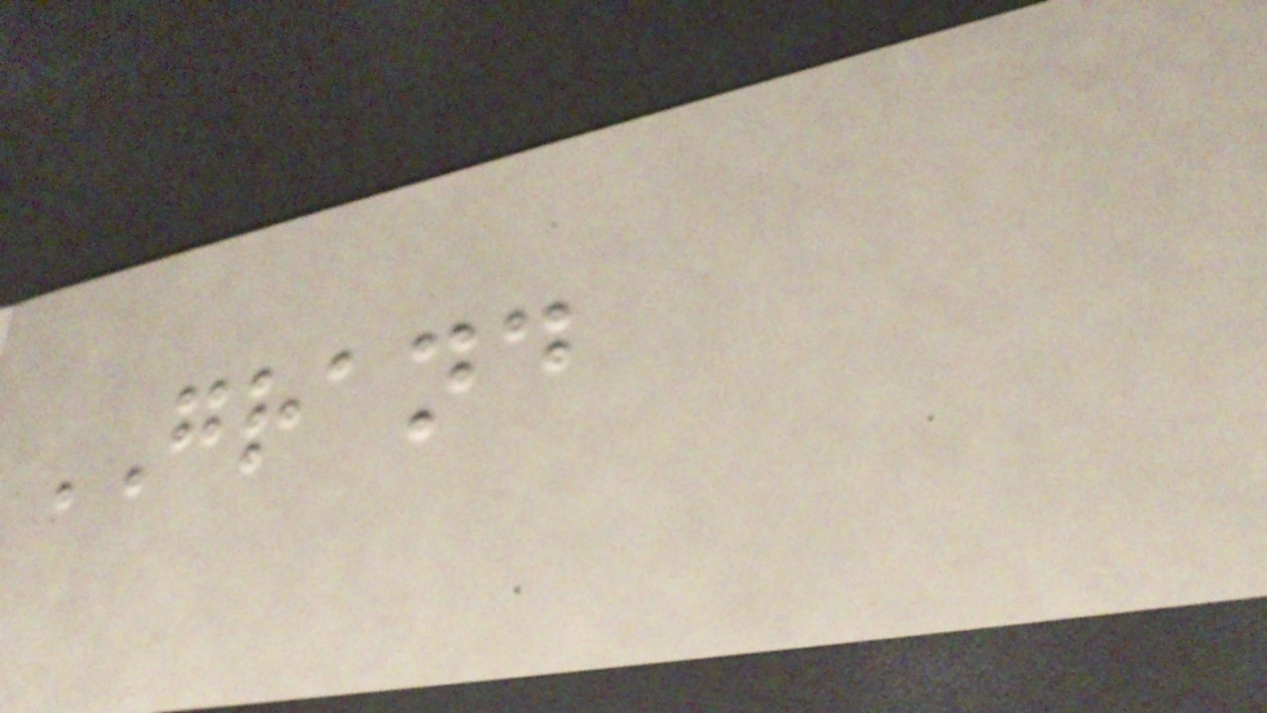GRAND
